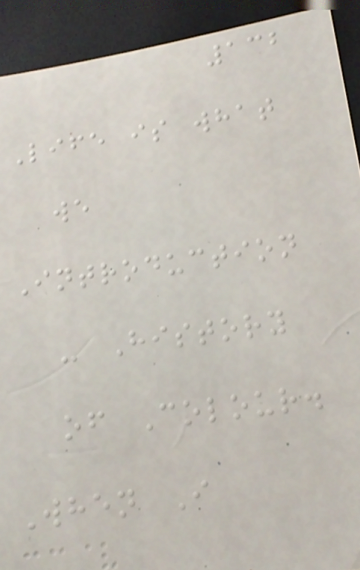132
Life is what
we
Introduction
- History
of Colour.
When I
